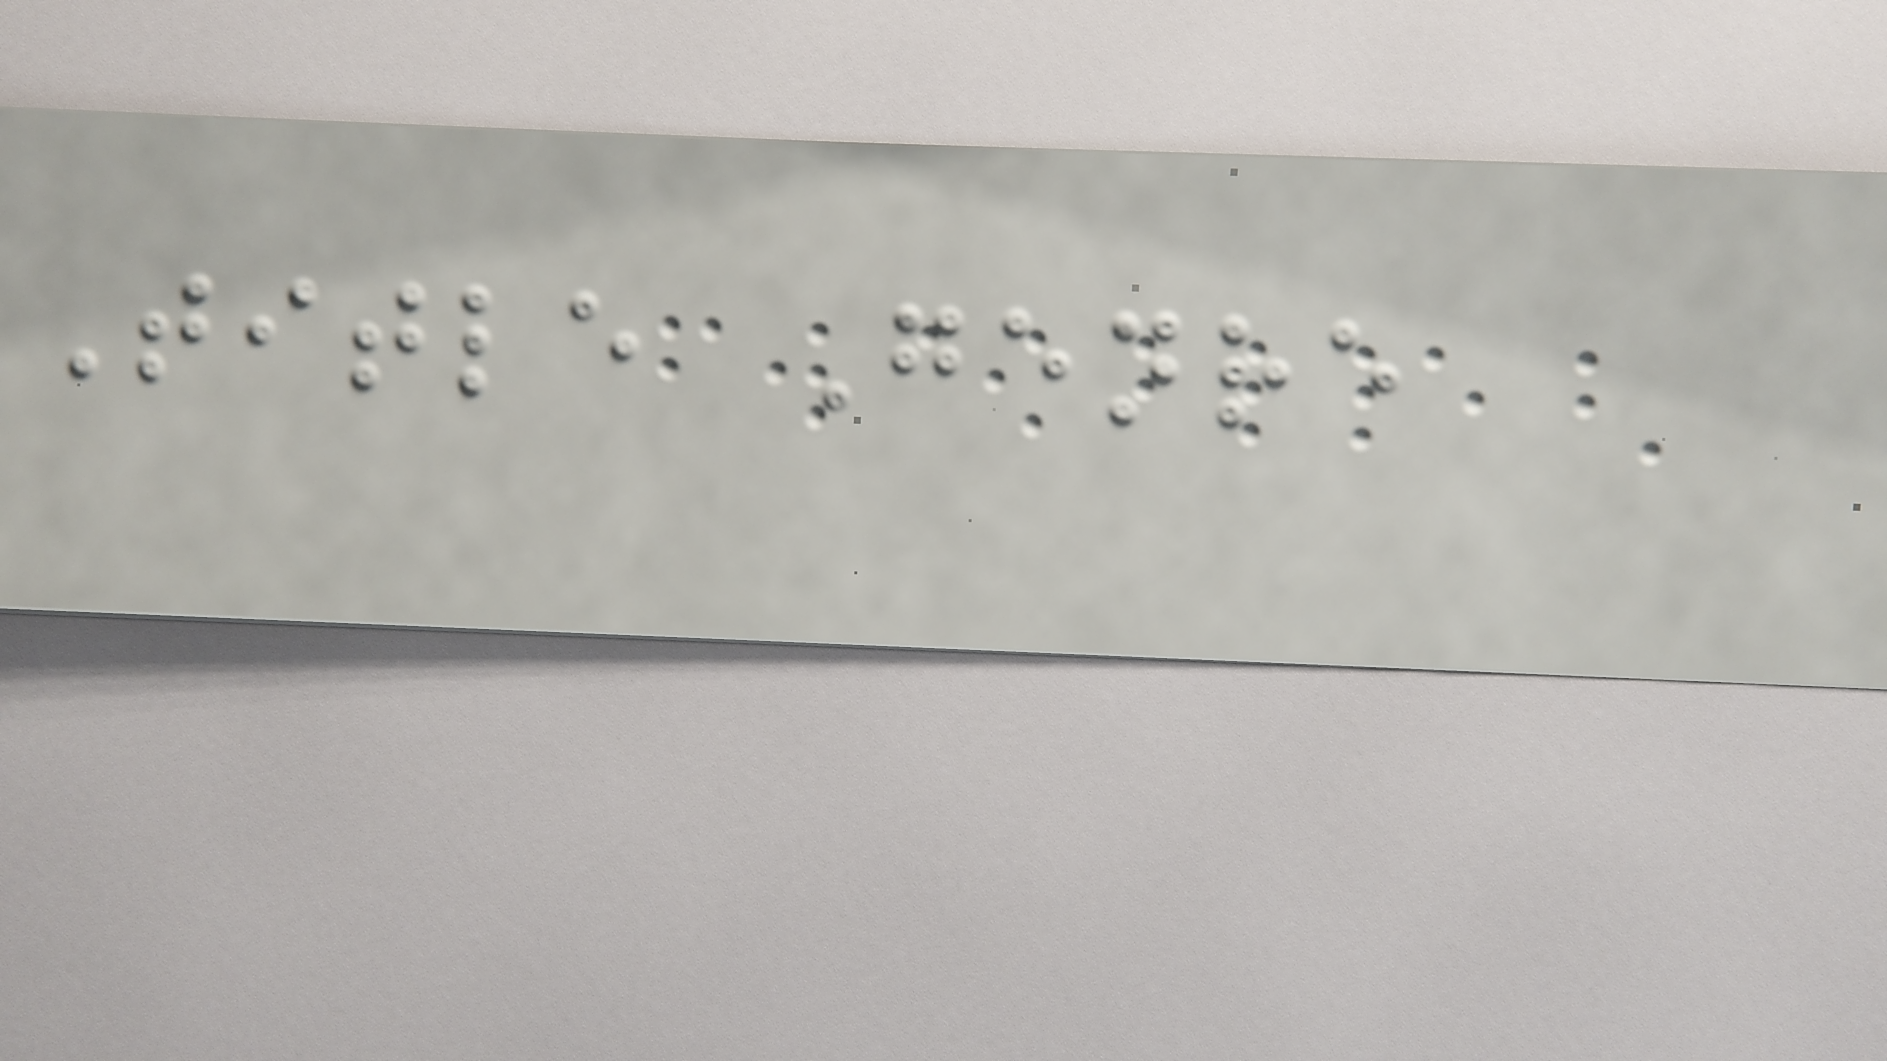Title Genre
